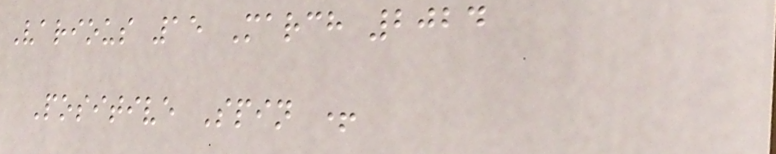Various 15 March 2024
Positive Spin +
